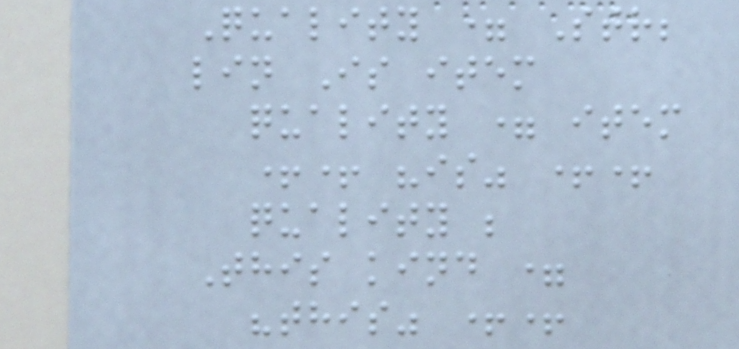Quality = Str;
lin Is item
quality = item
++ "is" ++
quality ;
This kind =
"this" ++
